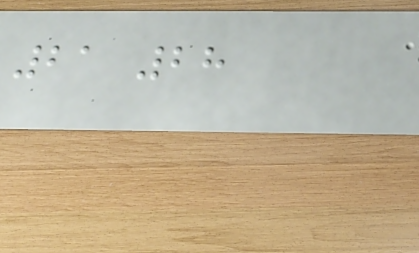21 28
